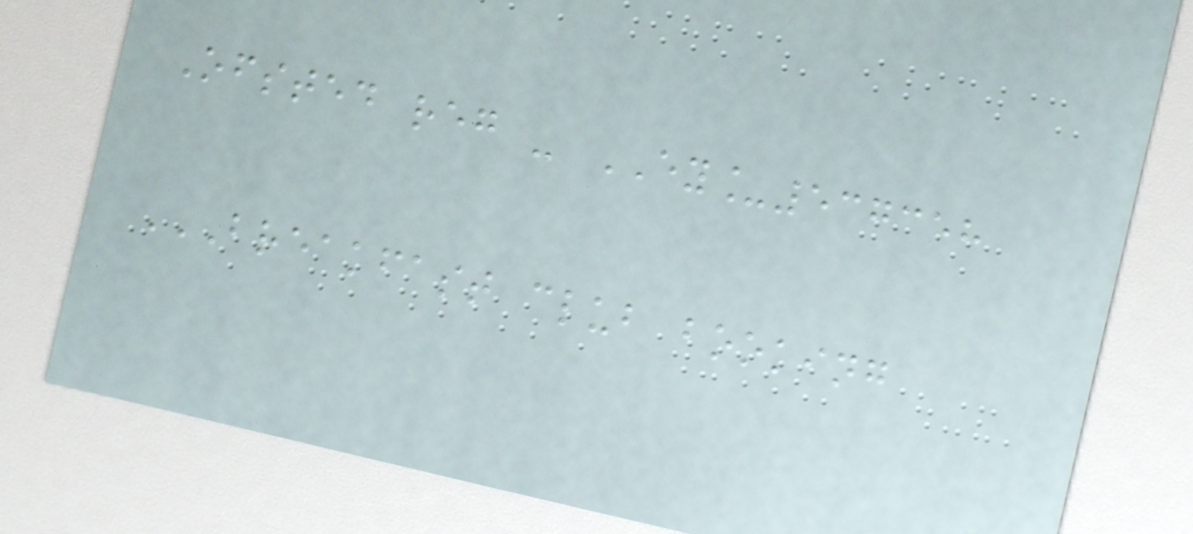Ofsted reg - EY_537358
BREAKFAST CLUB BOOKING
